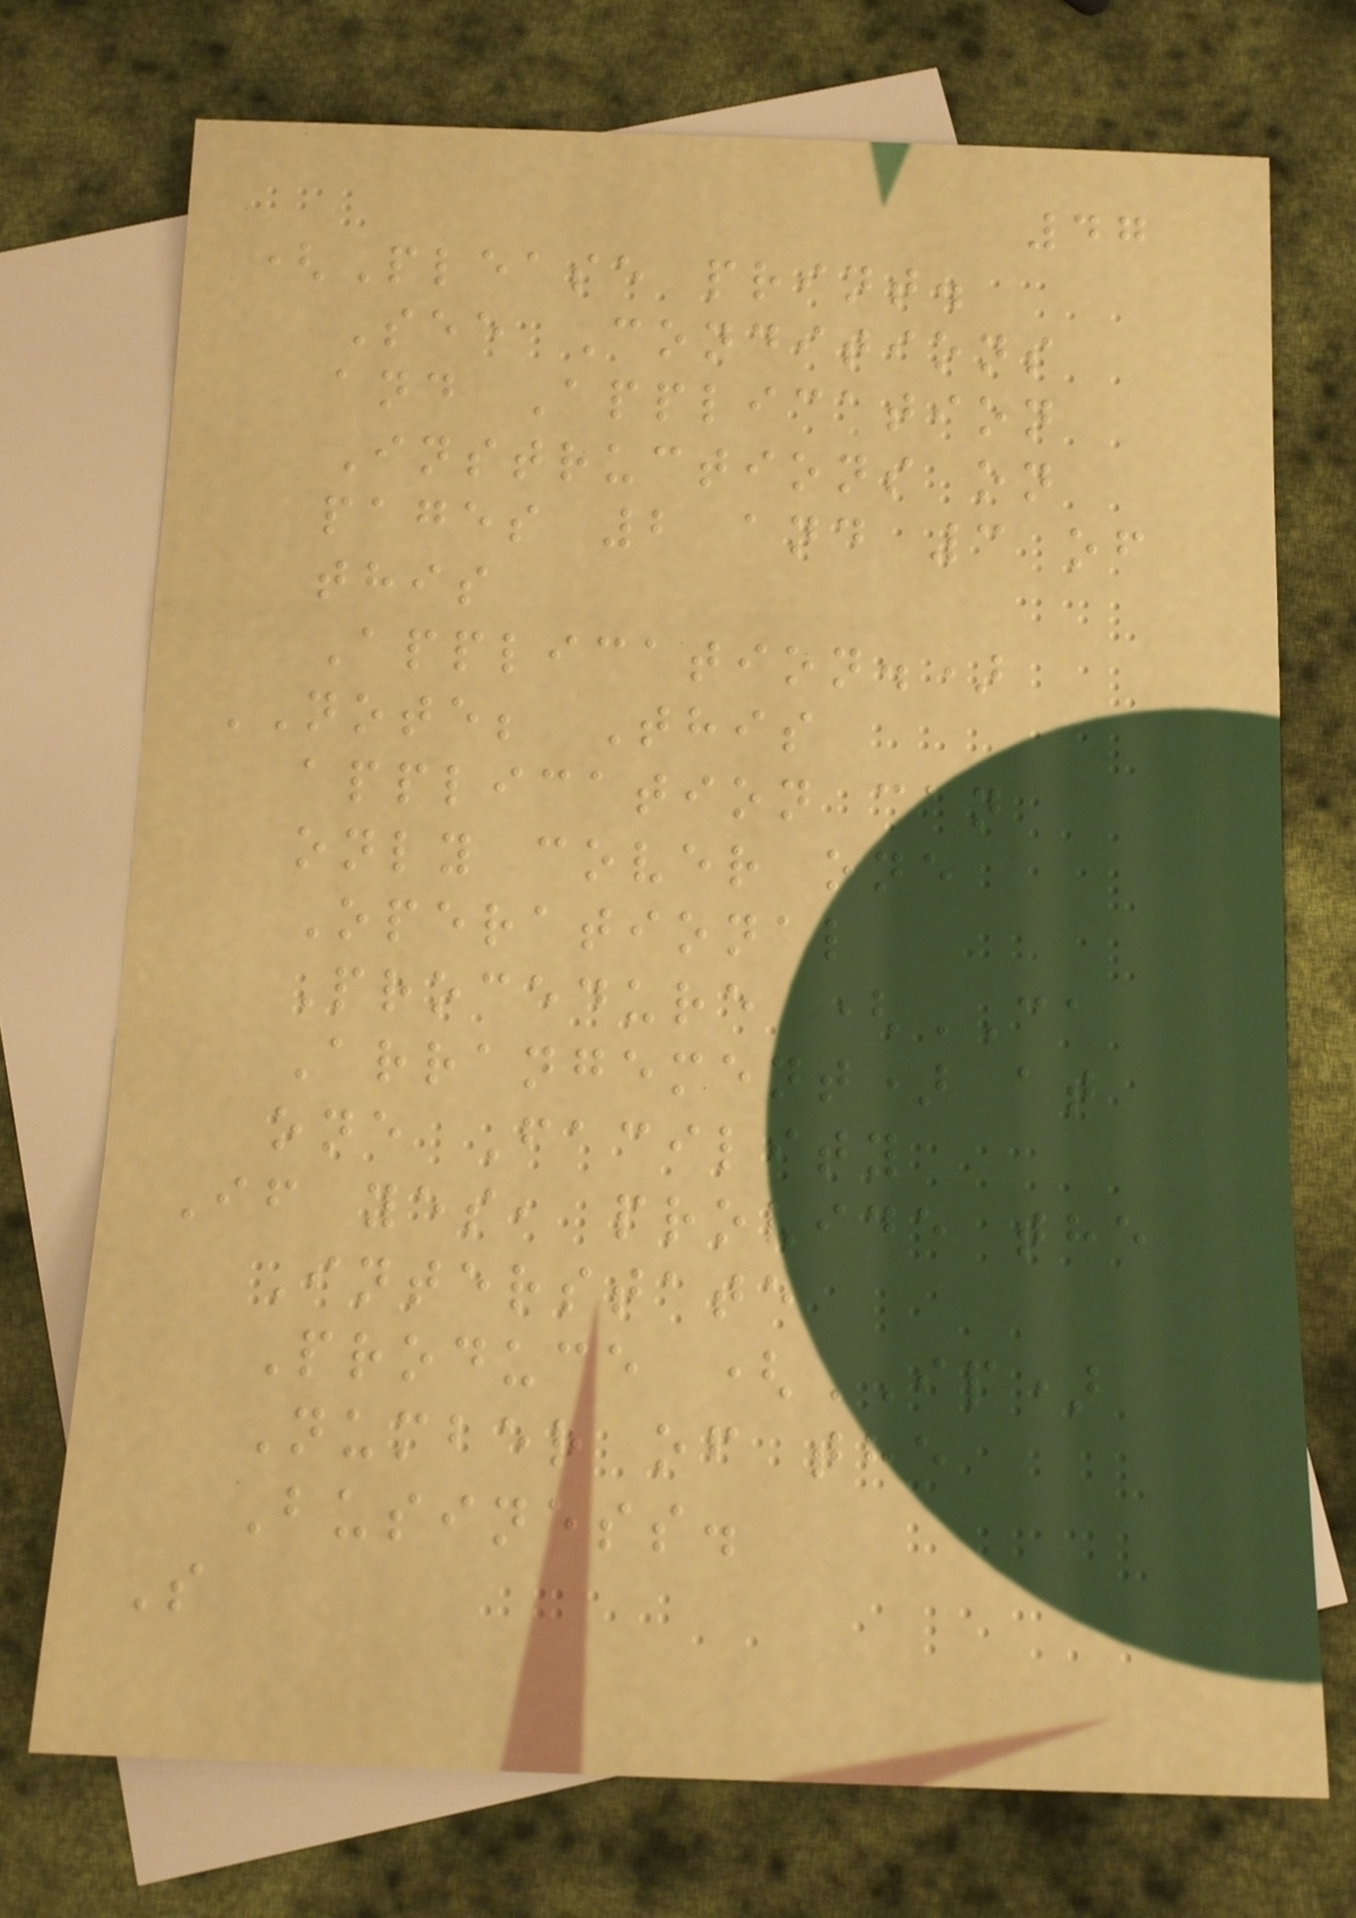47
(Please print.
See Conditions
and Application
Instructions on
pages 2 and 3 of
this
Application.)
NOTE; This
application can
only cover one
Operational
Procedure (CA
Arrangement) at
one Facility
If yes, provide the
Interstate
Produce (IP)
Number of the
Business.
S
